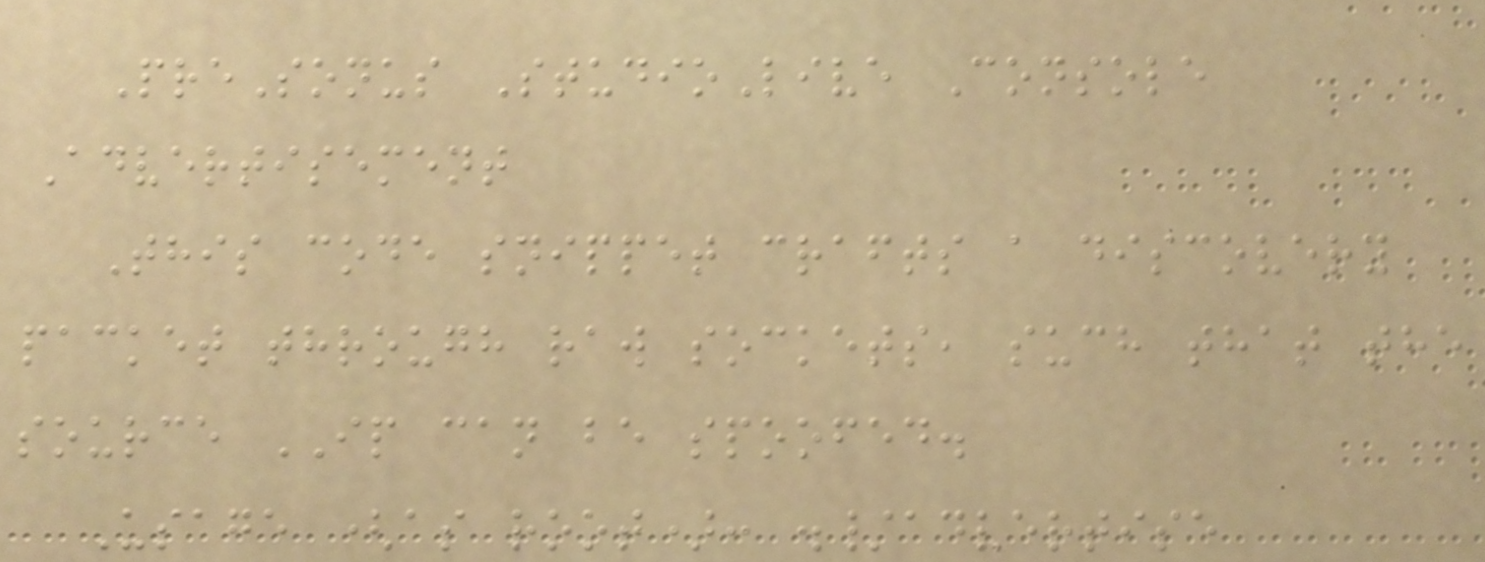PreSonus StudioLive Console
Advertisement
This code snippet crafts a discovery
packet through raw sockets, such that the
source IP can be spoofed.
Usage (as root): ./advertise
